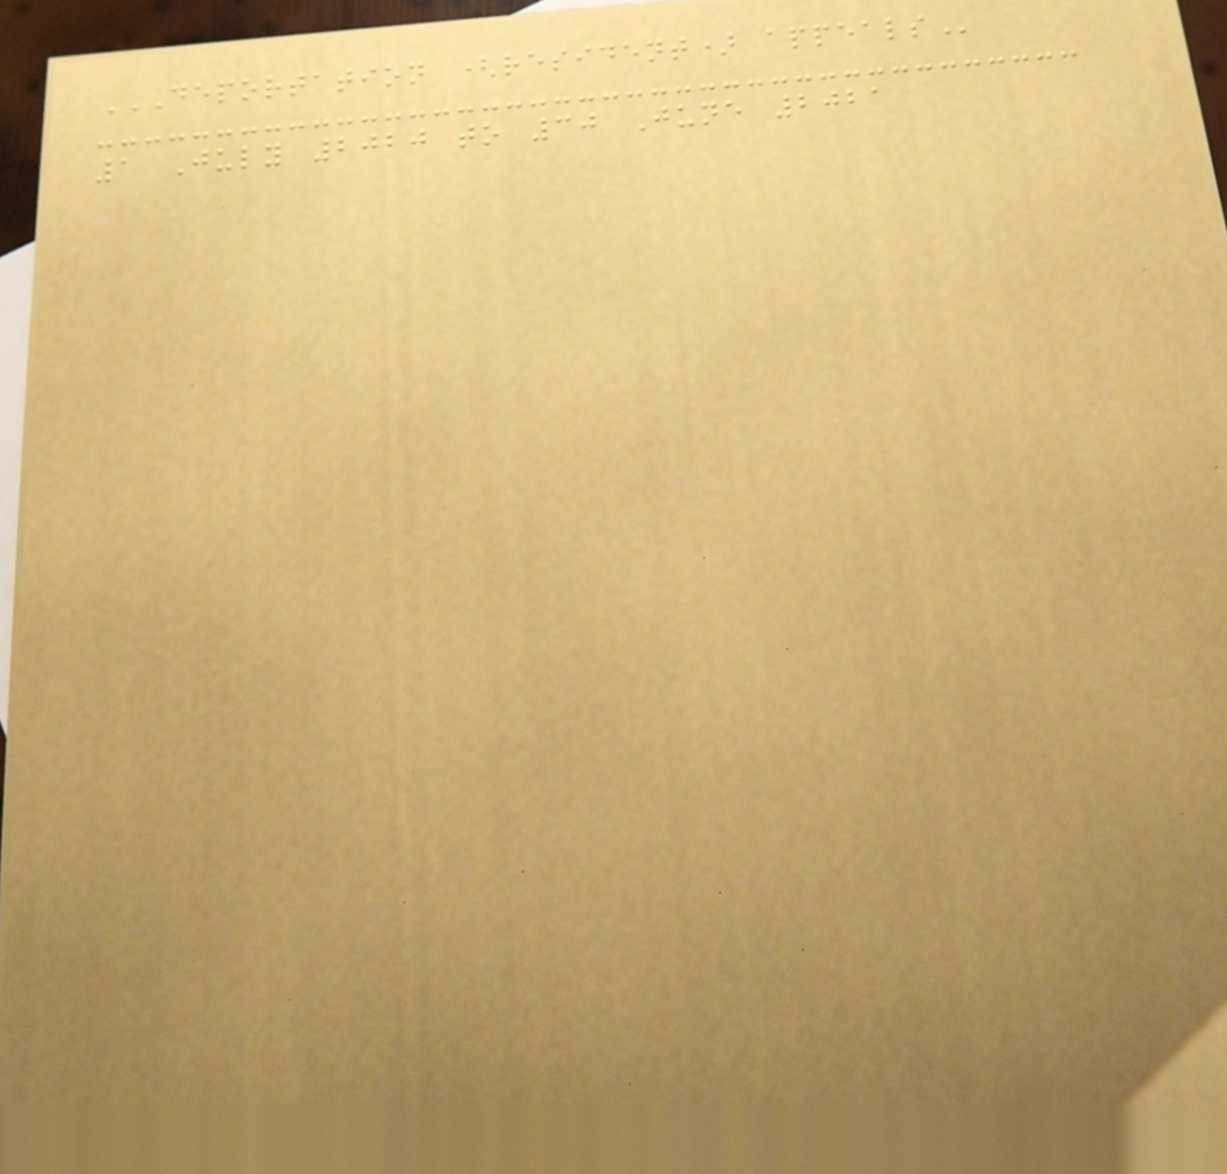DEPORTATION (RESIDENT) APPEALS
1 July 2020 to 30 June 2021
